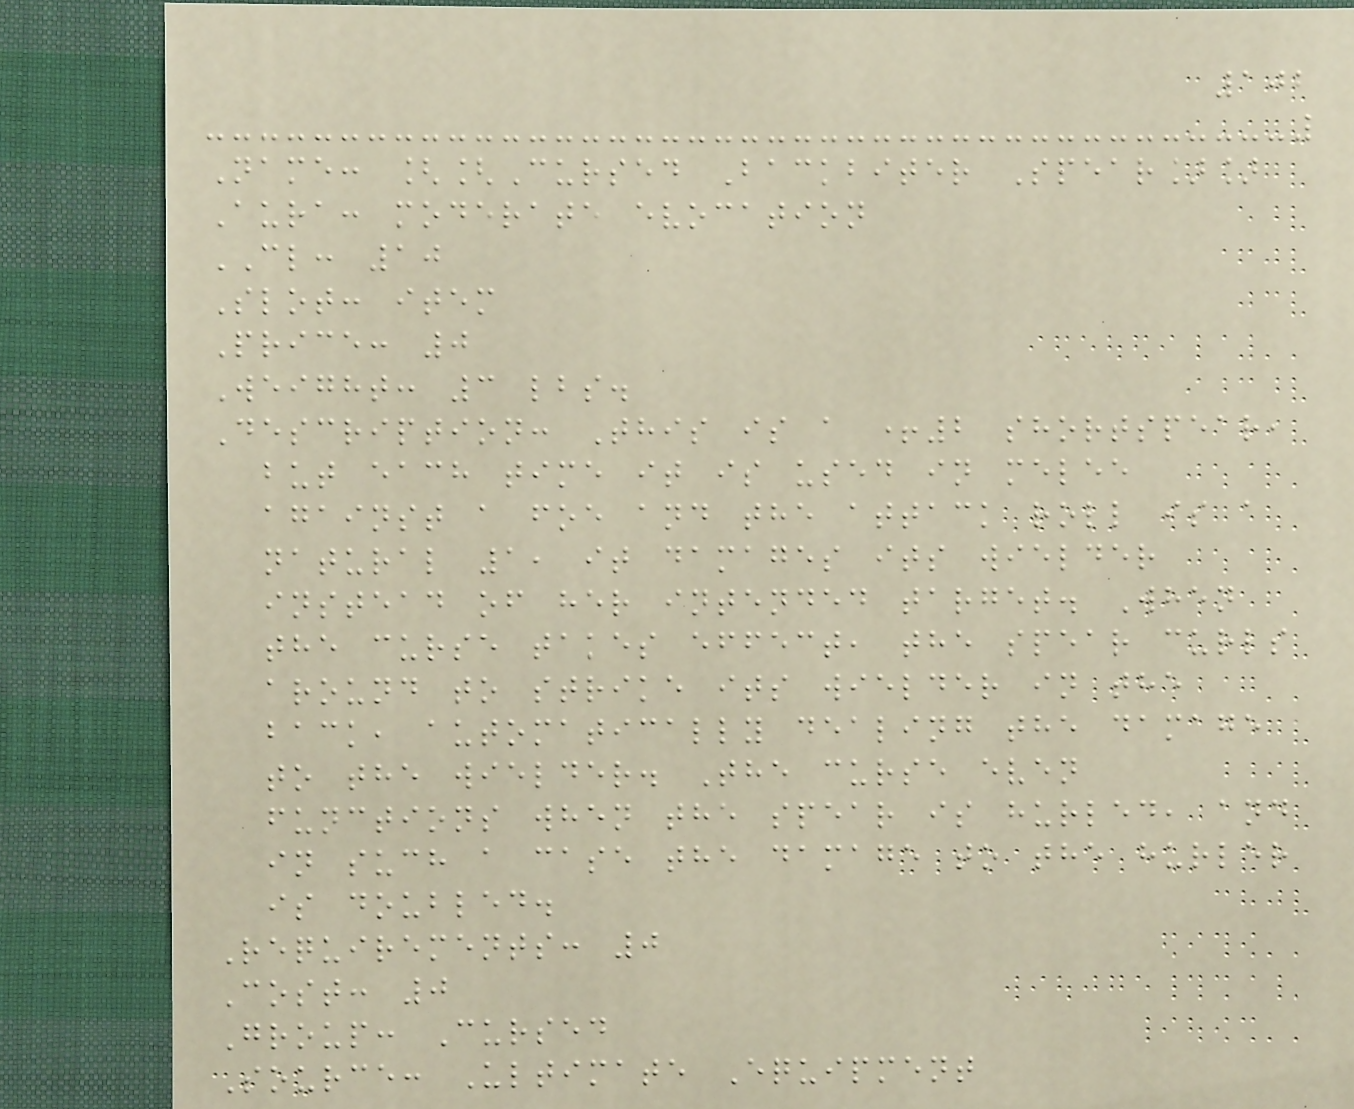102
Name: [[Cursed Backbiter Spear]]
Aura: moderate evocation
CL: 10
Slot: item
Price: 0
Weight: 3 lbs.
Description: This is a +2 shortspear,
but each time it is used in melee
against a foe and the attack roll is a
natural 1, it damages its wielder
instead of her intended target. When
the curse takes effect, the spear curls
around to strike its wielder in the
back, automatically dealing the damage
to the wielder. The curse even
functions when the spear is hurled, and
in such a case the damage to the hurler
is doubled.
Requirements: 0
Cost: 0
Group: Cursed
Source: Ultimate Equipment
